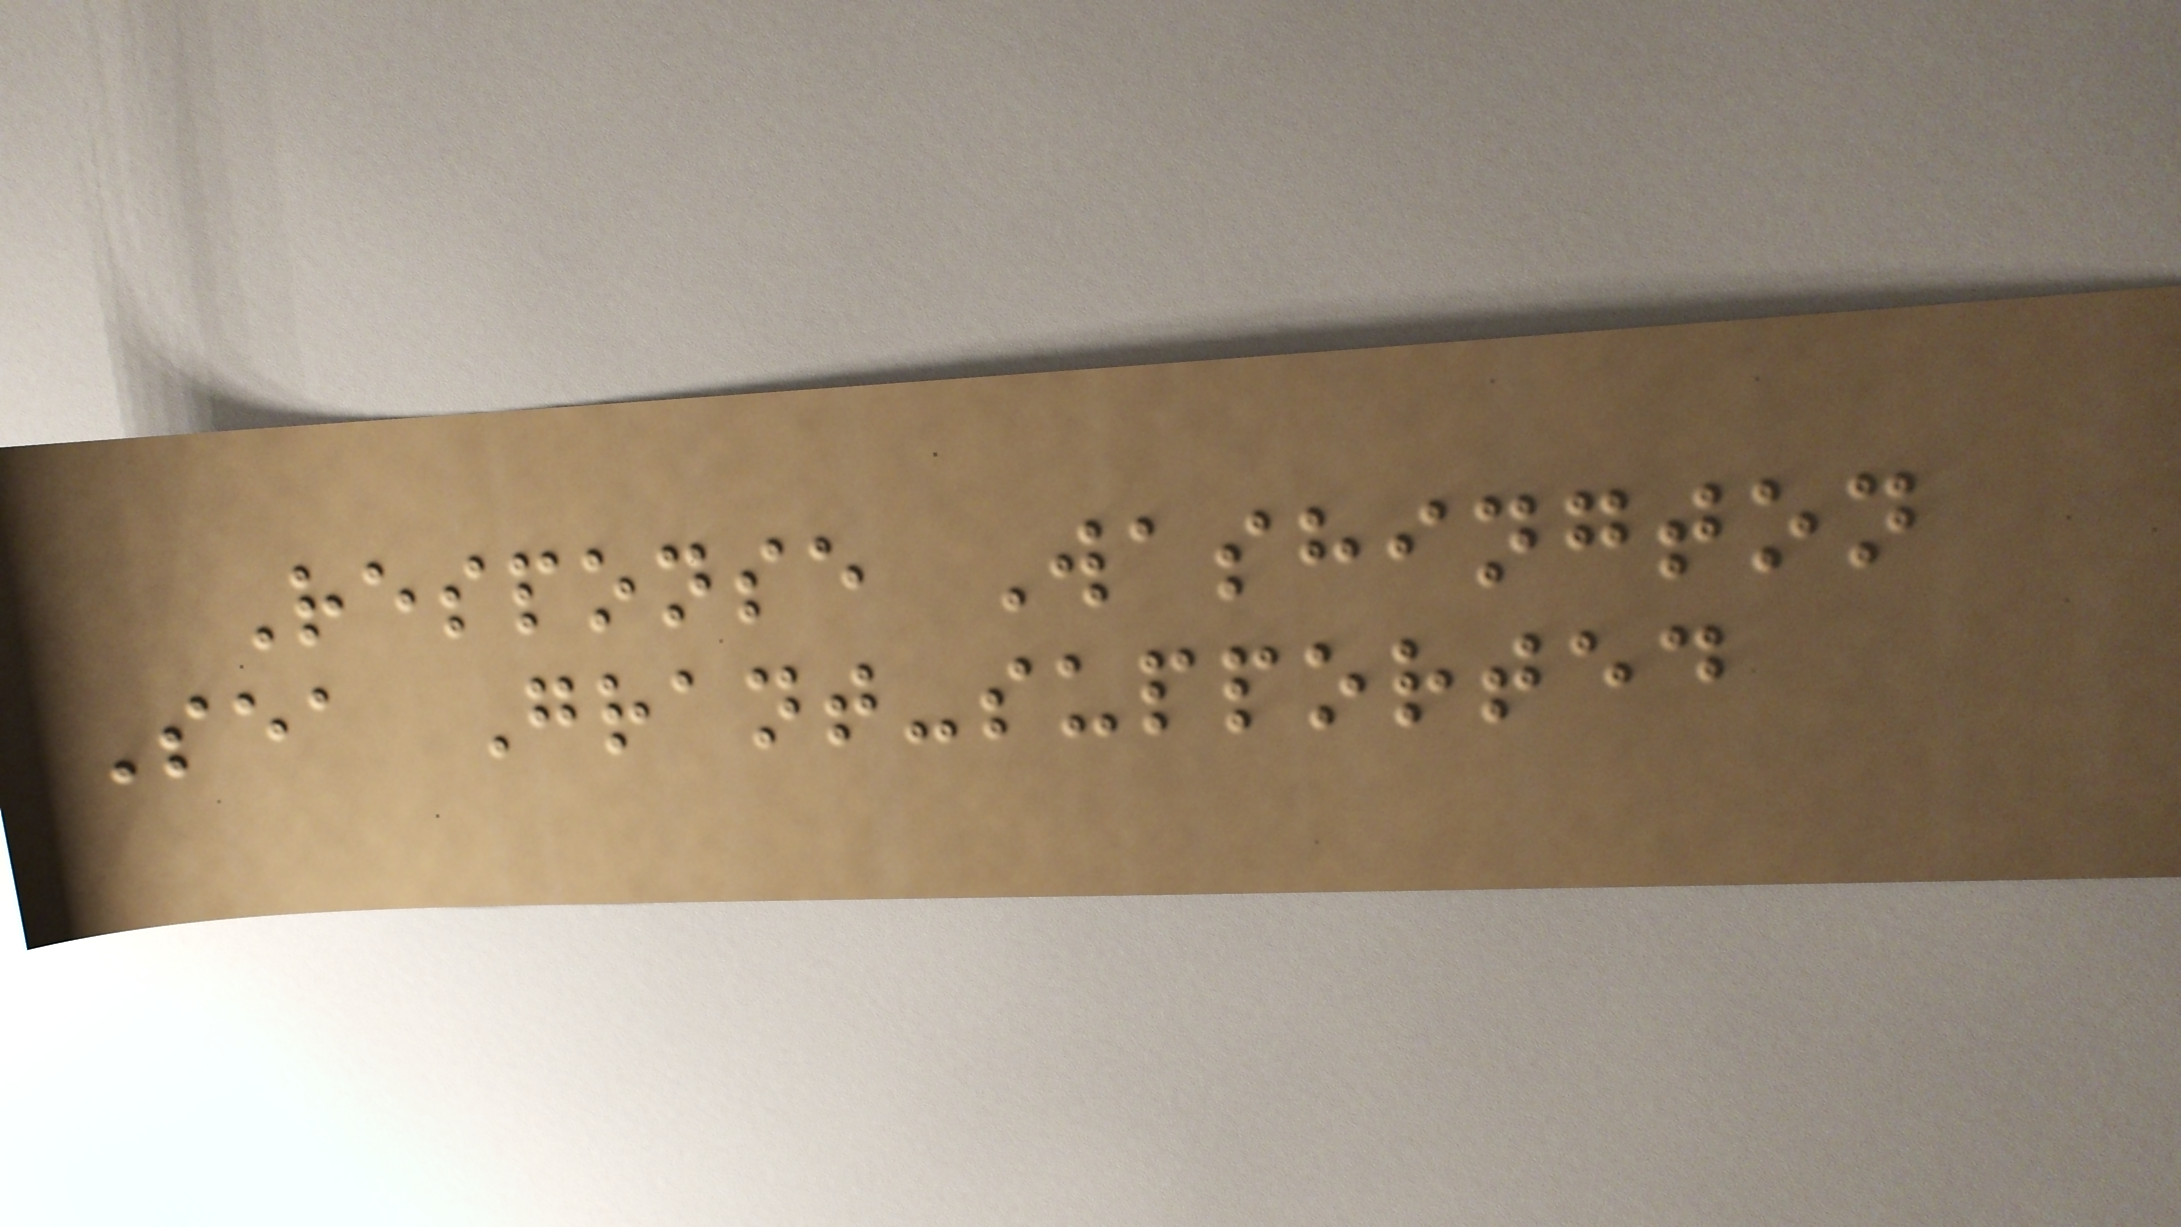Response Washington
Sea Grant-supported
